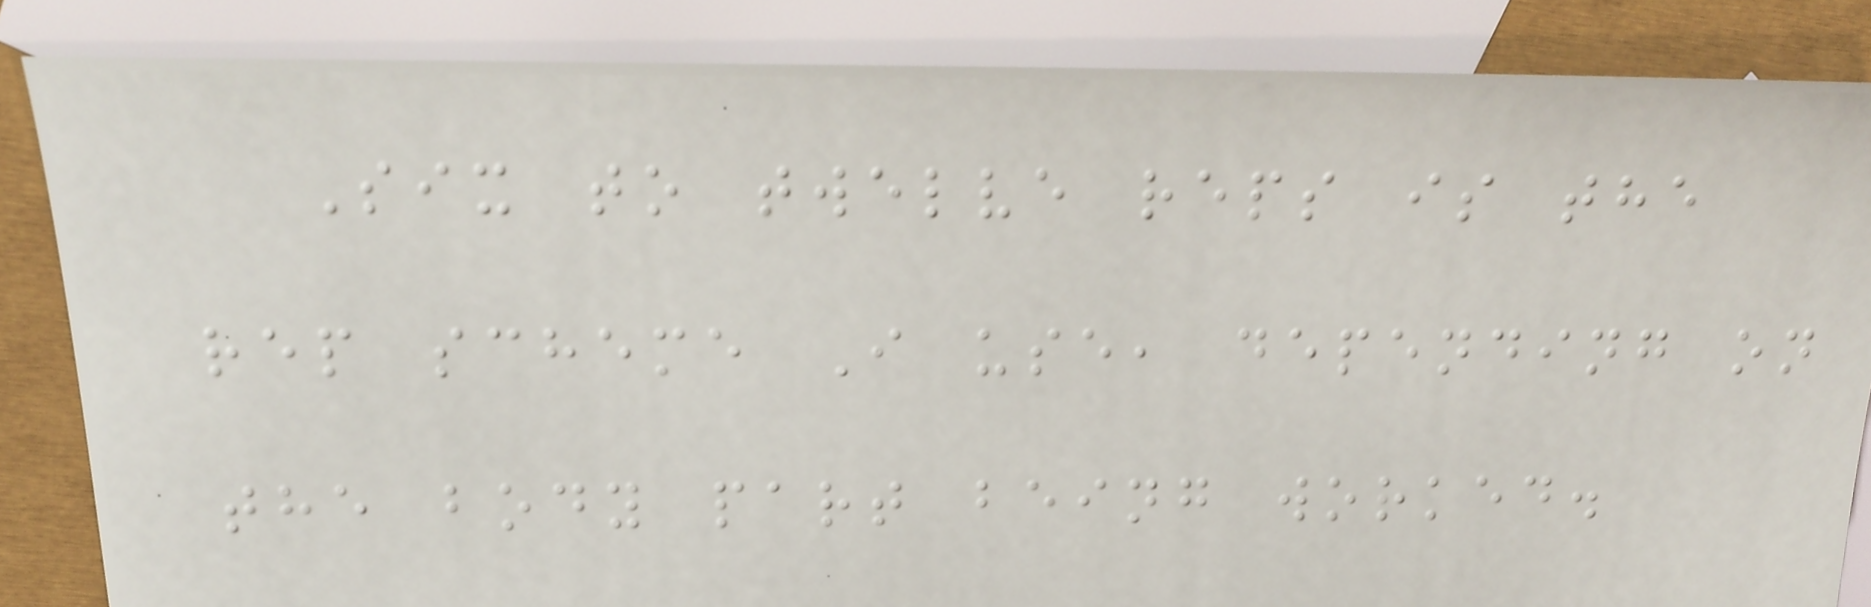Six to twelve reps is the
rep scheme I use, depending on
the body part being worked.
